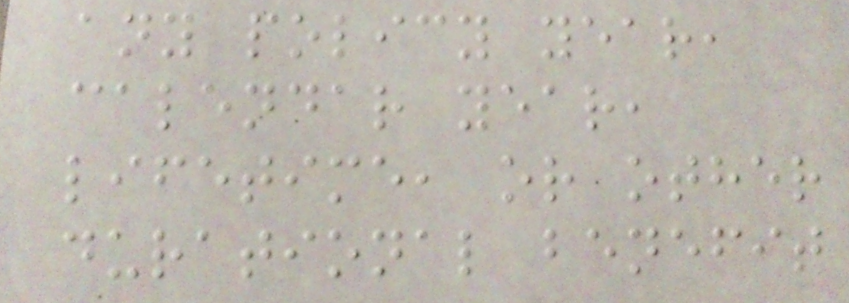any policy year,
calendar year,
lifetime, or other
durational benefit
